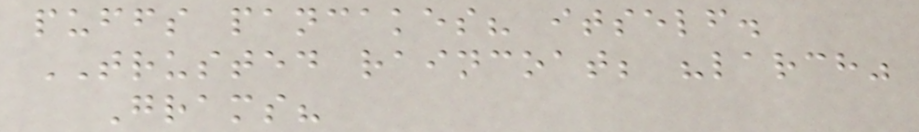puffs pancakes? itself.
TRUSTED raincoat; "larch"
Grams?
